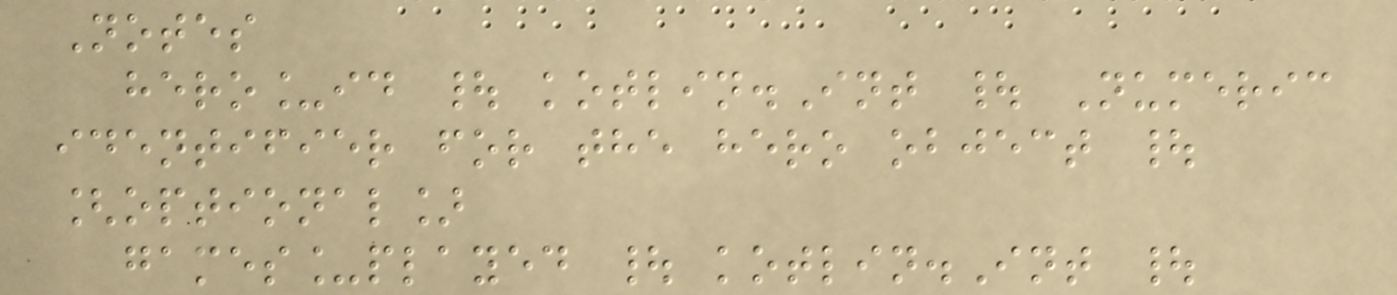Notes
hero_id | kotlin.Int | Numeric
identifier for the hero object |
[optional]
games_played | kotlin.Int |
